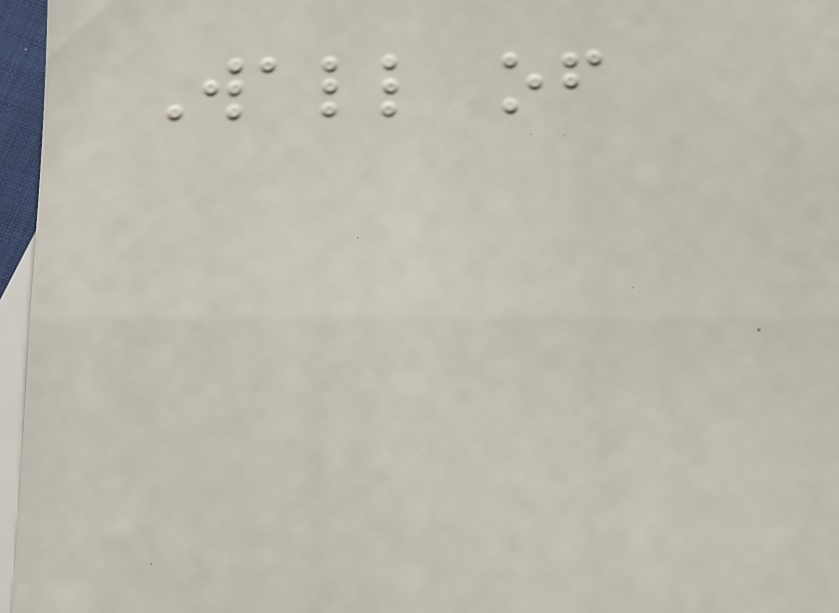Wall of
